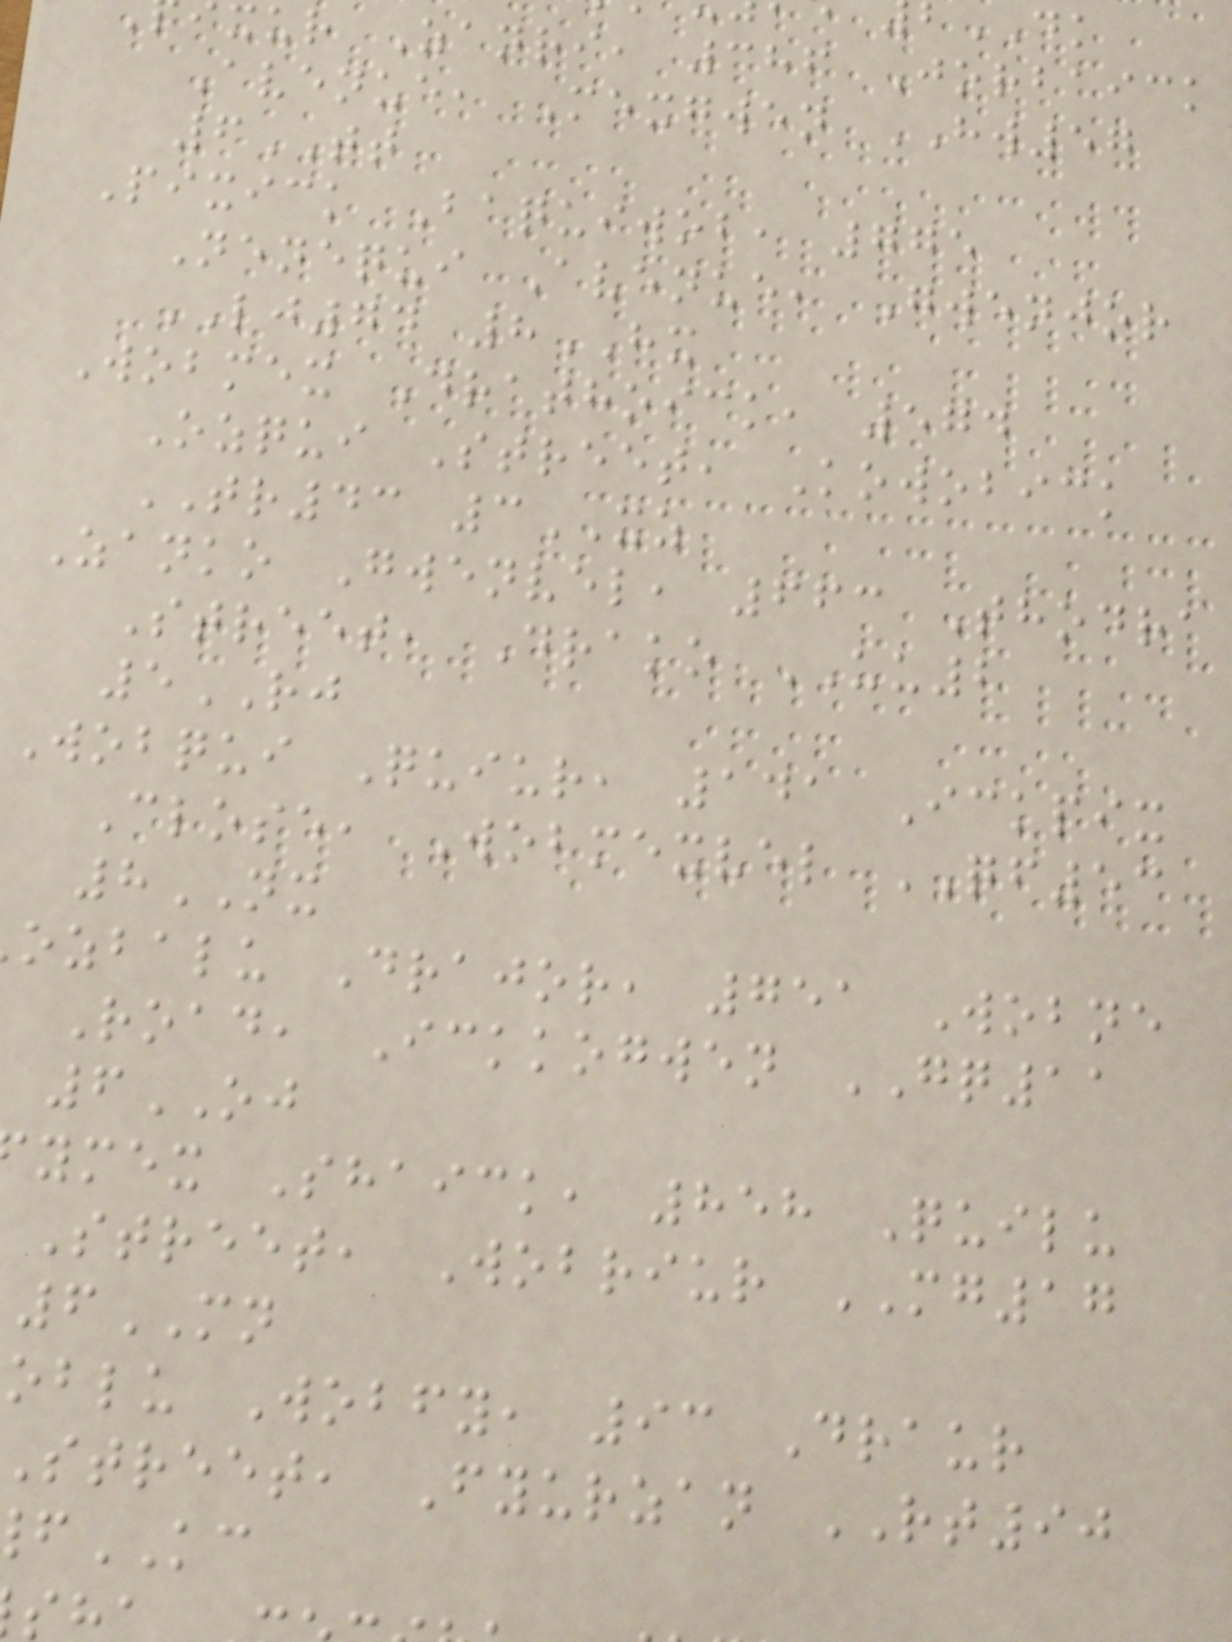xur Zanri, 386 Jorbaick
Avenue, Mexgwen HW57
6TT
Pixick Baquiwob, 775
Nenequi Avenue, Gwenjor
LJ74 8HX
Wobmex Drathoick, 574
Ozqui Street, Kowobick
TR43 3XZ
Zanko Gwenvel, 663 Thodra
Street, Drako UU2
5RJ
Wobqui Quiur, 141 Ickpix
Close, Wobmexvel QF53
8NX
ozbalu Drajor, 751 Wobne
Road, Ickkogwen GQ11
6OJ
ymex Shaick, 858 Quilu
Street, Wobriur MG17
6MN
oblu Wobfy, 93 Draur
street, Fyurzan RT90
KC
